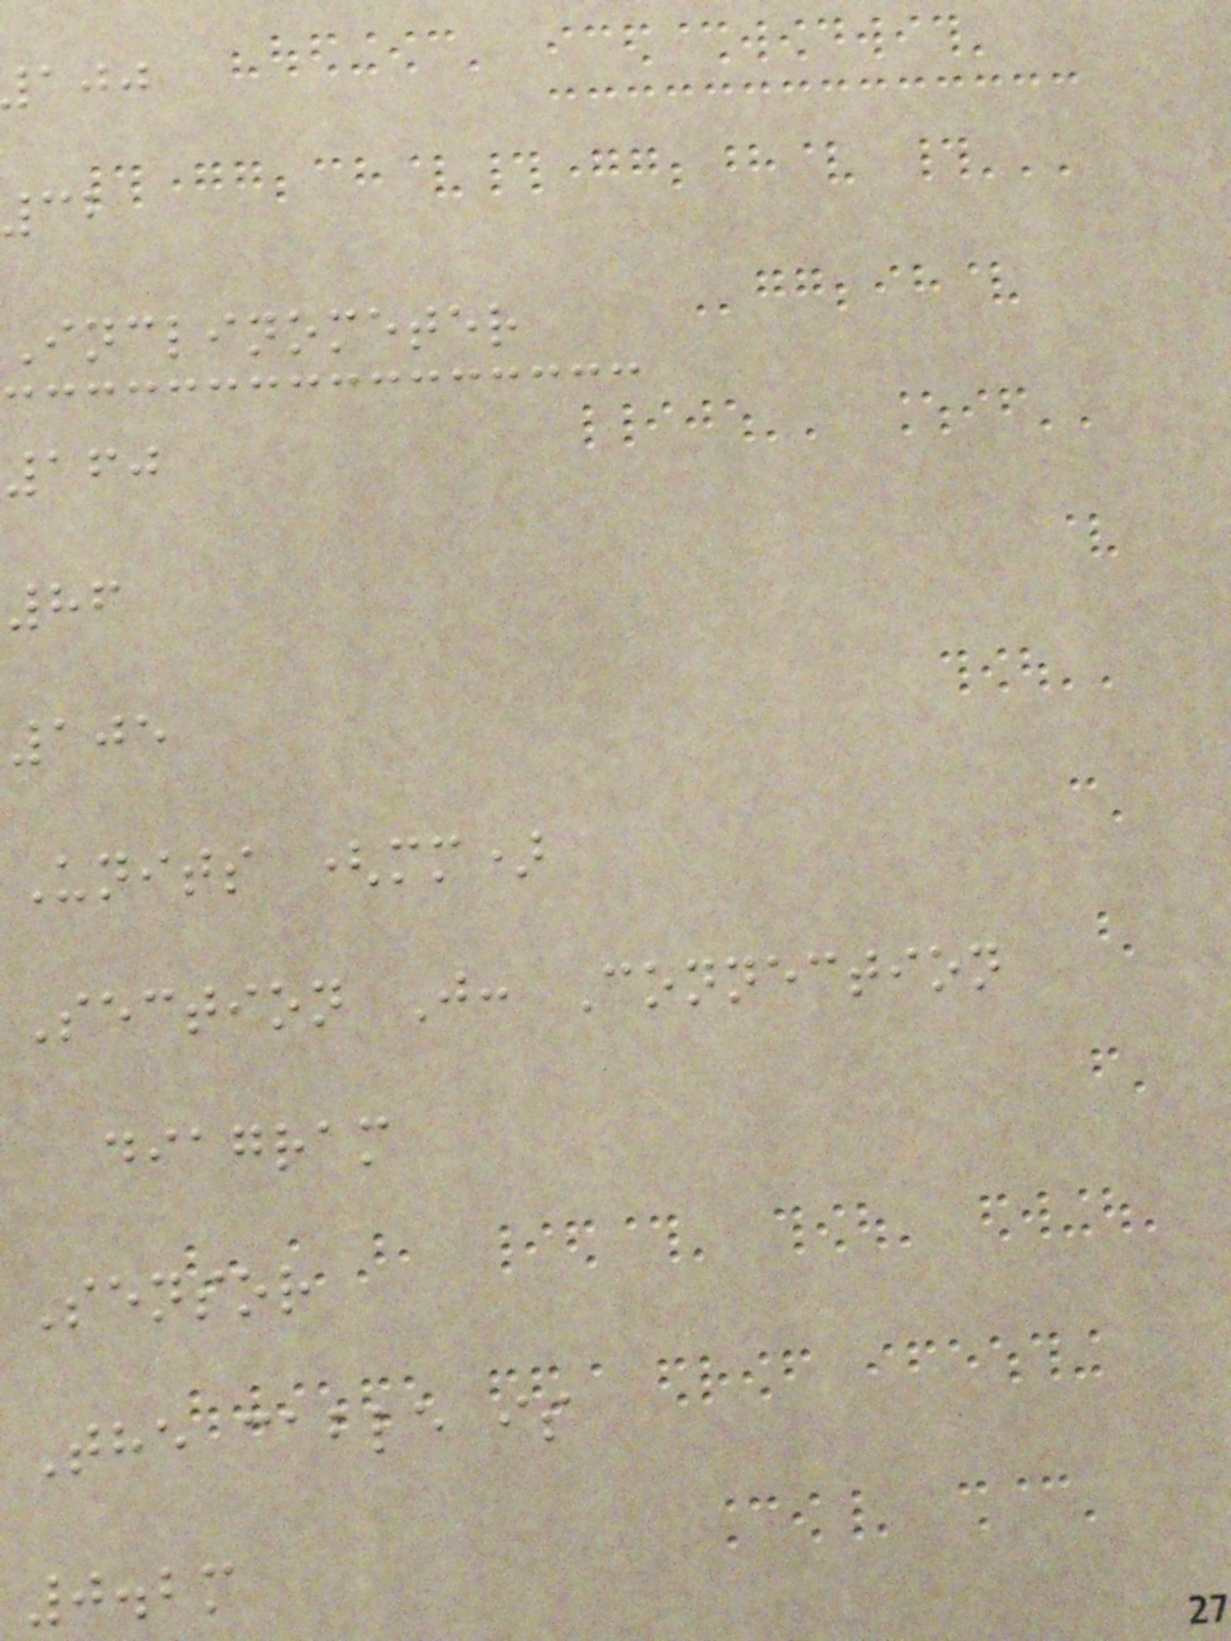Inclinometer
160
86
105
Units (mm)
Section J: Connection
diagram
Sensor
The cable is
0.2m
